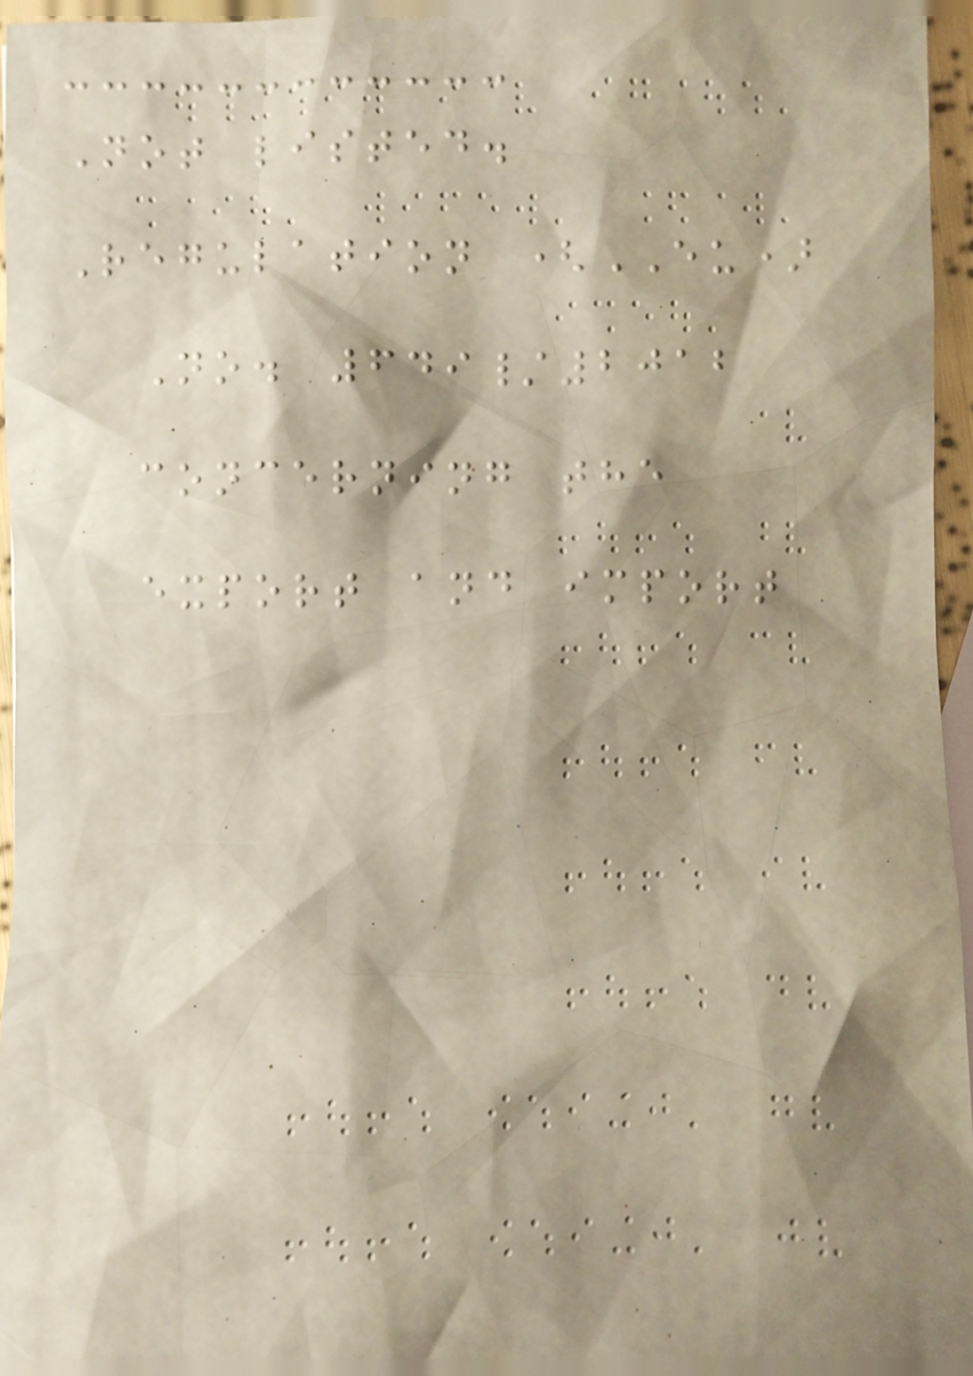Not listed.
Regulation (EU)
No. 649/2012
concerning the
export and import
